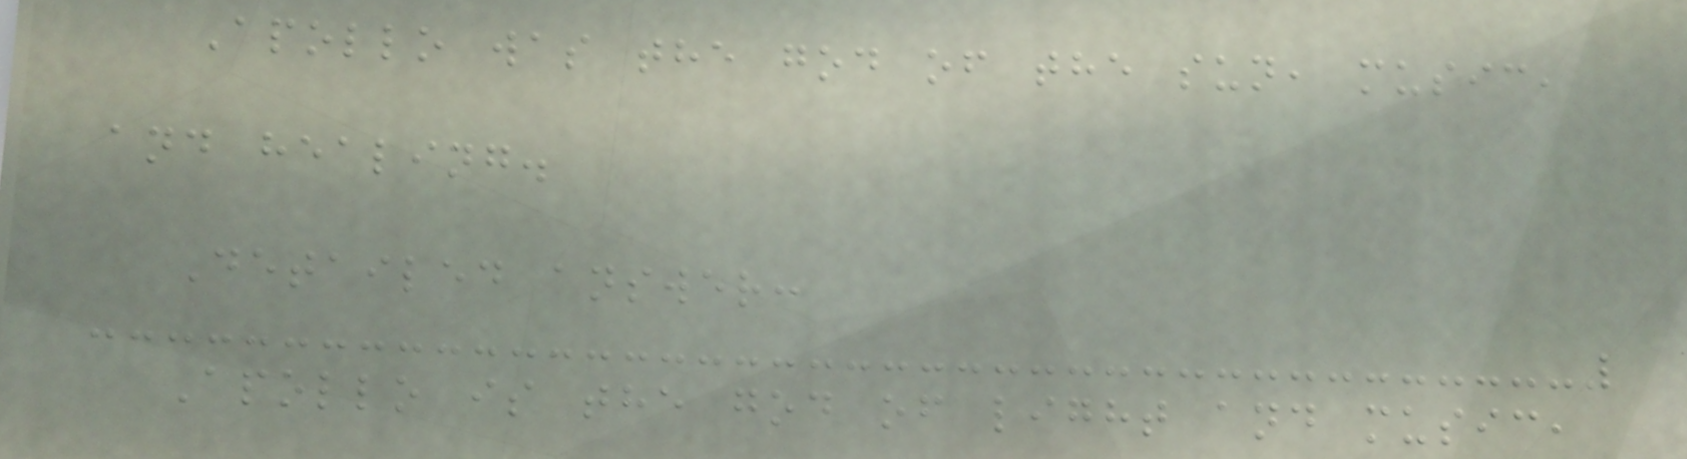Apollo was the god of the sun, music,
and healing.
Detailed answer:
Apollo is the god of light and music,
